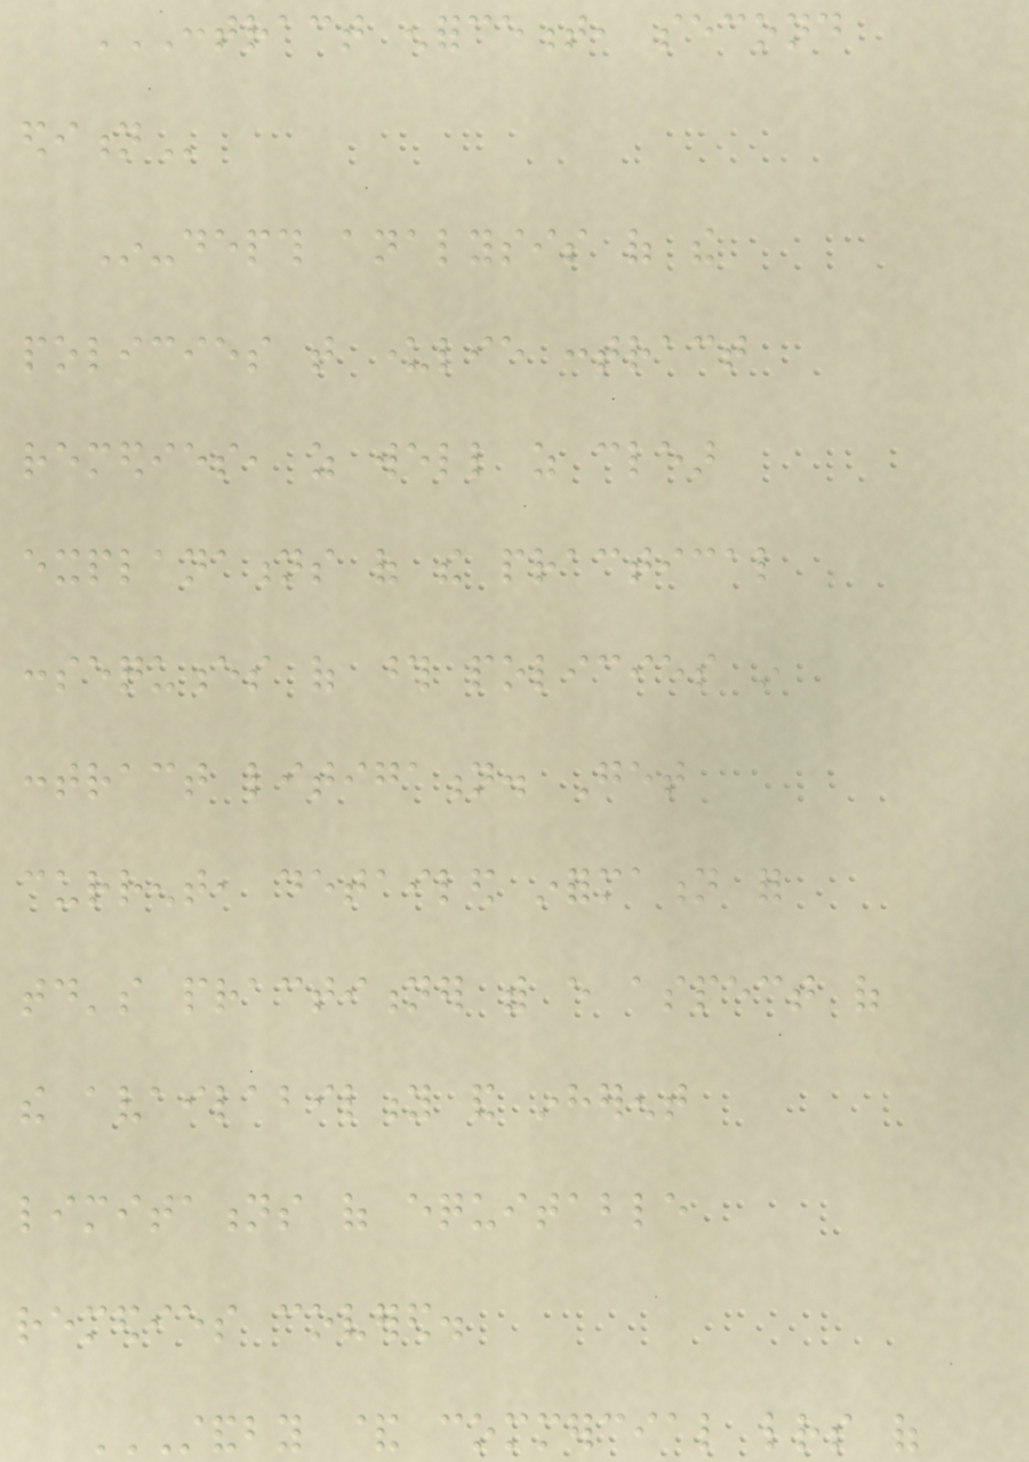CONTRACT ENFORCEMENT, SECOND
EDITION
In-depth analysis of the
policies that underlie contract
remedies, as well as clear
explanations of the practical
consequences of those policies in
contract litigation. Get
current, detailed information for
today's practitioner with every aspect of
the availability and inherent
limitations of equitable
remedies covered.
STANDBY & COMMERCIAL LETTERS OF
